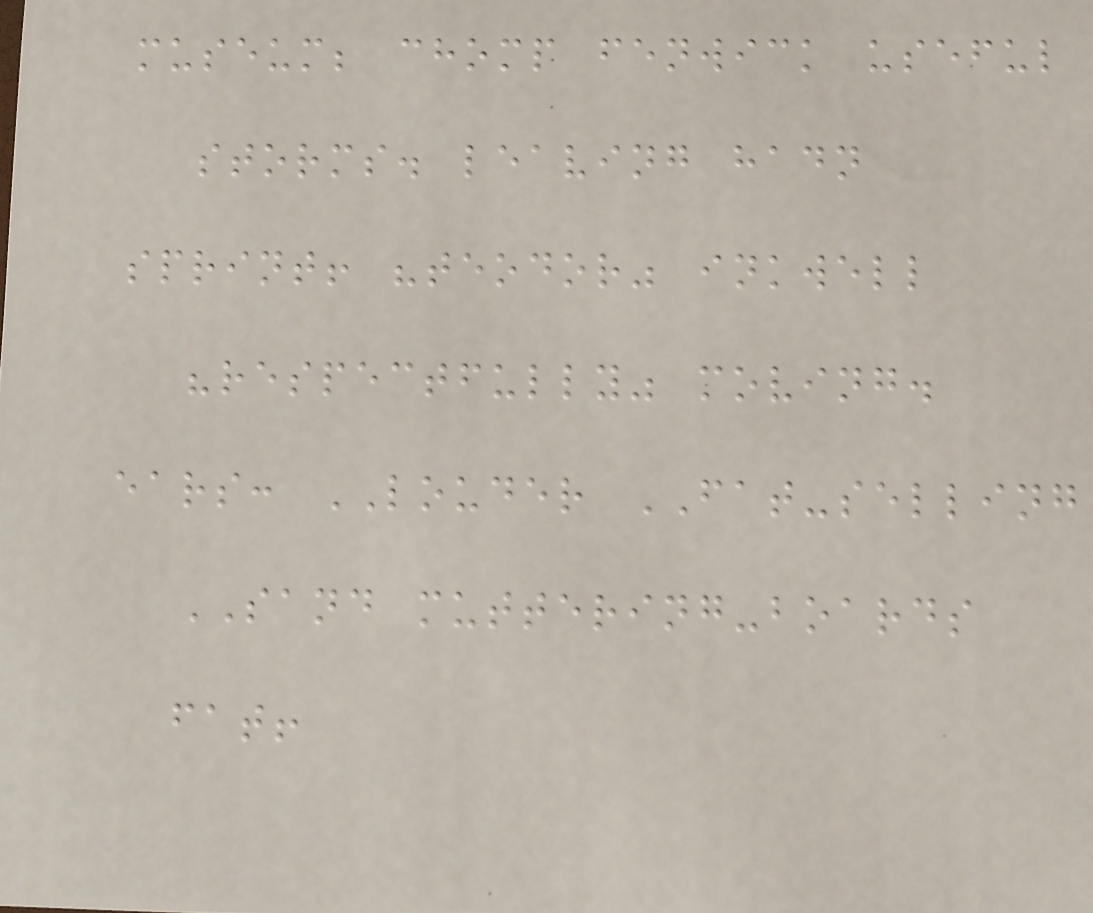museum; chomp fenwick useful
storms. leaving hadn
sprint! "teodor" inkwell
"respectfully" moving.
ears: LOUDER FAT-selling
SAND muttering-boards
fat!
